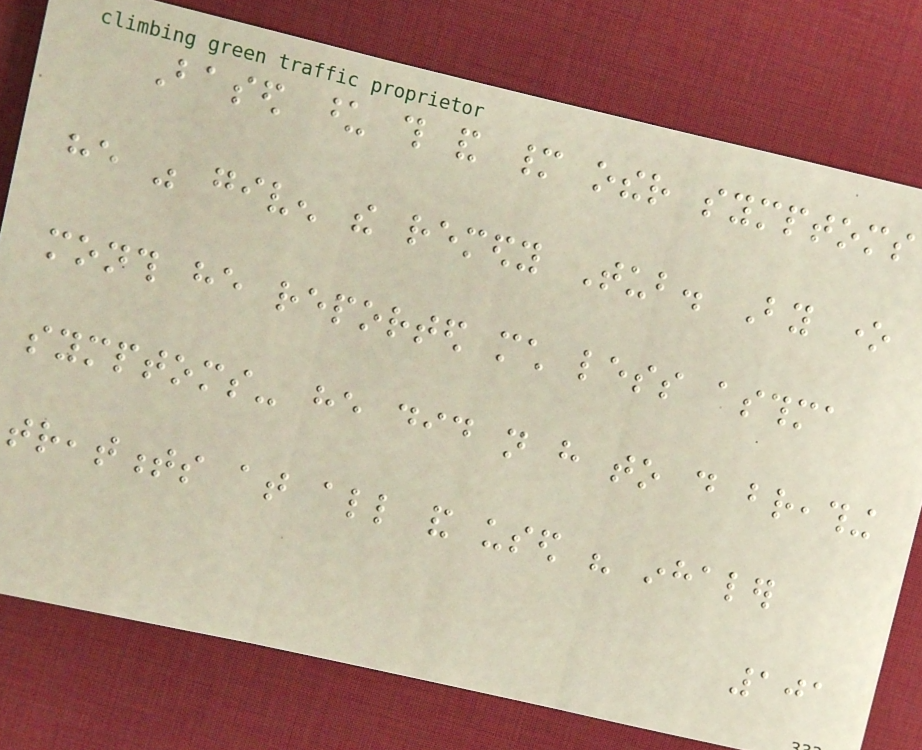Based upon this and many other symptoms
he was given the remedy Tub. By one
month he reported much less asthma
symptoms- he did not have to do breathing
treatments at all and used his inhaler
101
